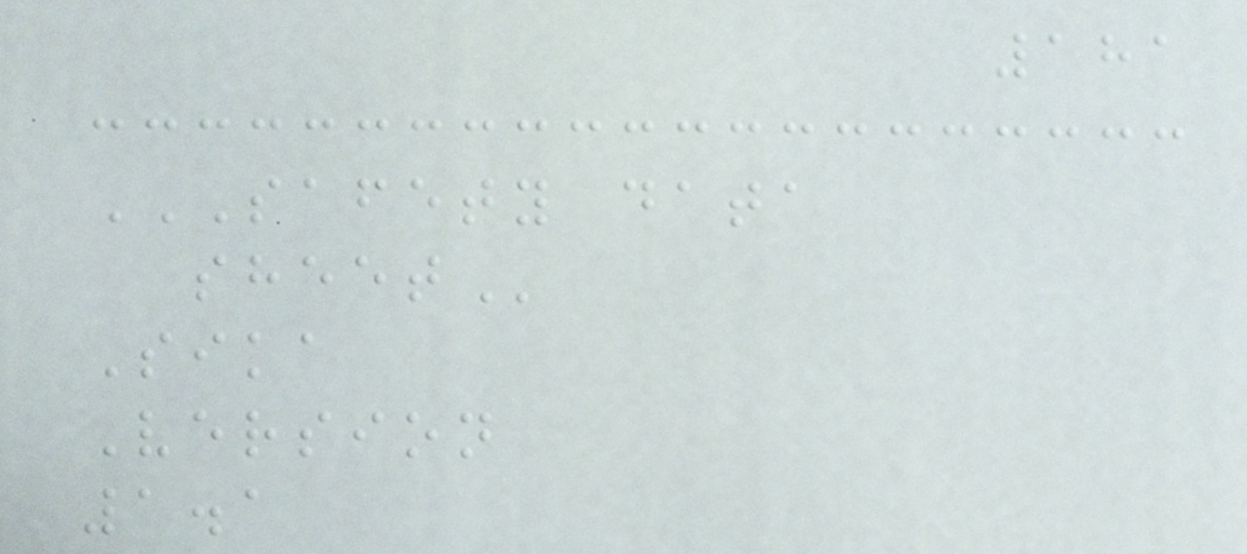181
SAFETY DATA
SHEET
Sika
Version
1.1
